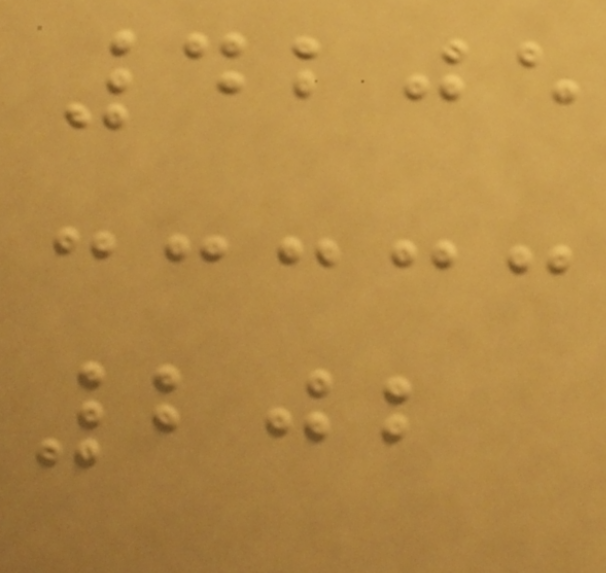4205
202
